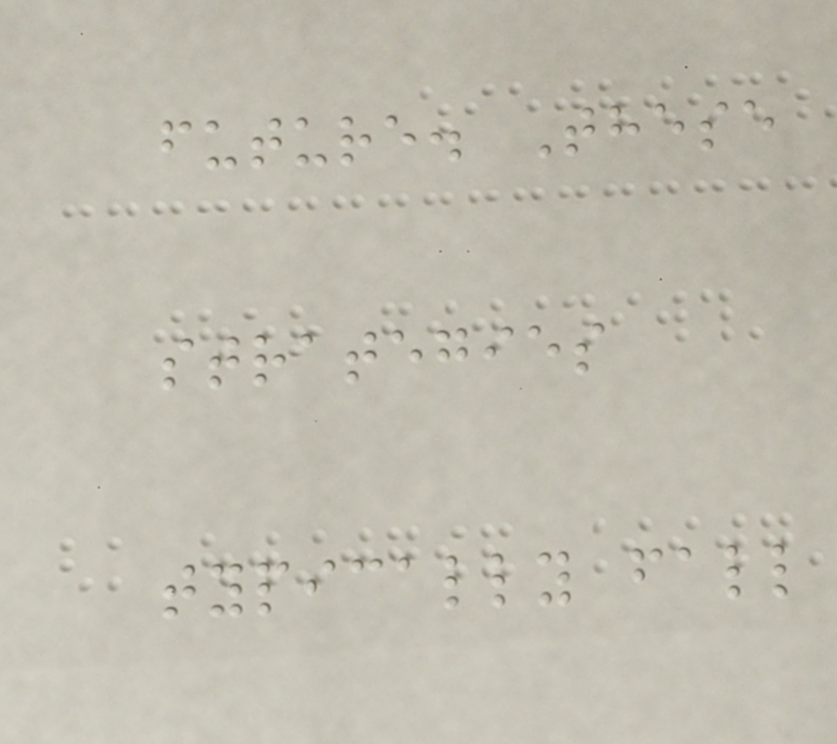future. These
strategies
typically fall
